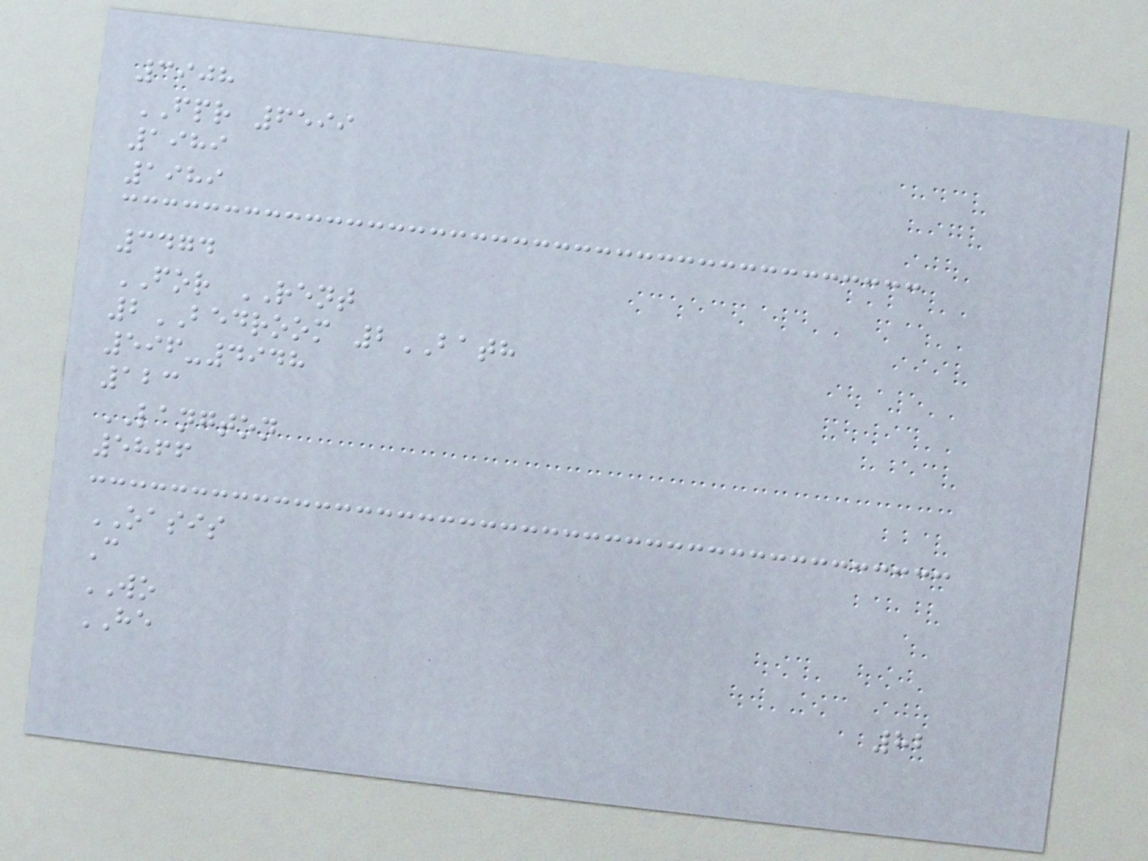3908
FPR 6599
1989
1989
3474
FOR RENT
2BEDROOM 2BATH
596-4948
123
LANGTON
5866
OASIS
C
WO
HE
82
